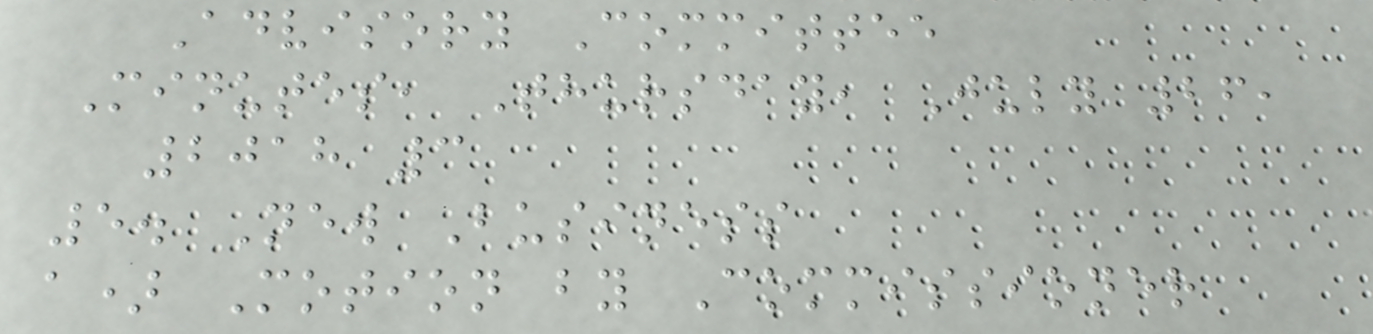Advisory Committee
Minutes, Thursday, July 26,
2018 3
5. New Business
a) Motion by Commissioner
